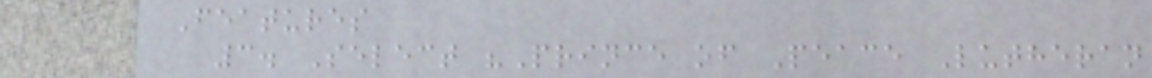Features
3. Select "Prince of Peace Lutheran
